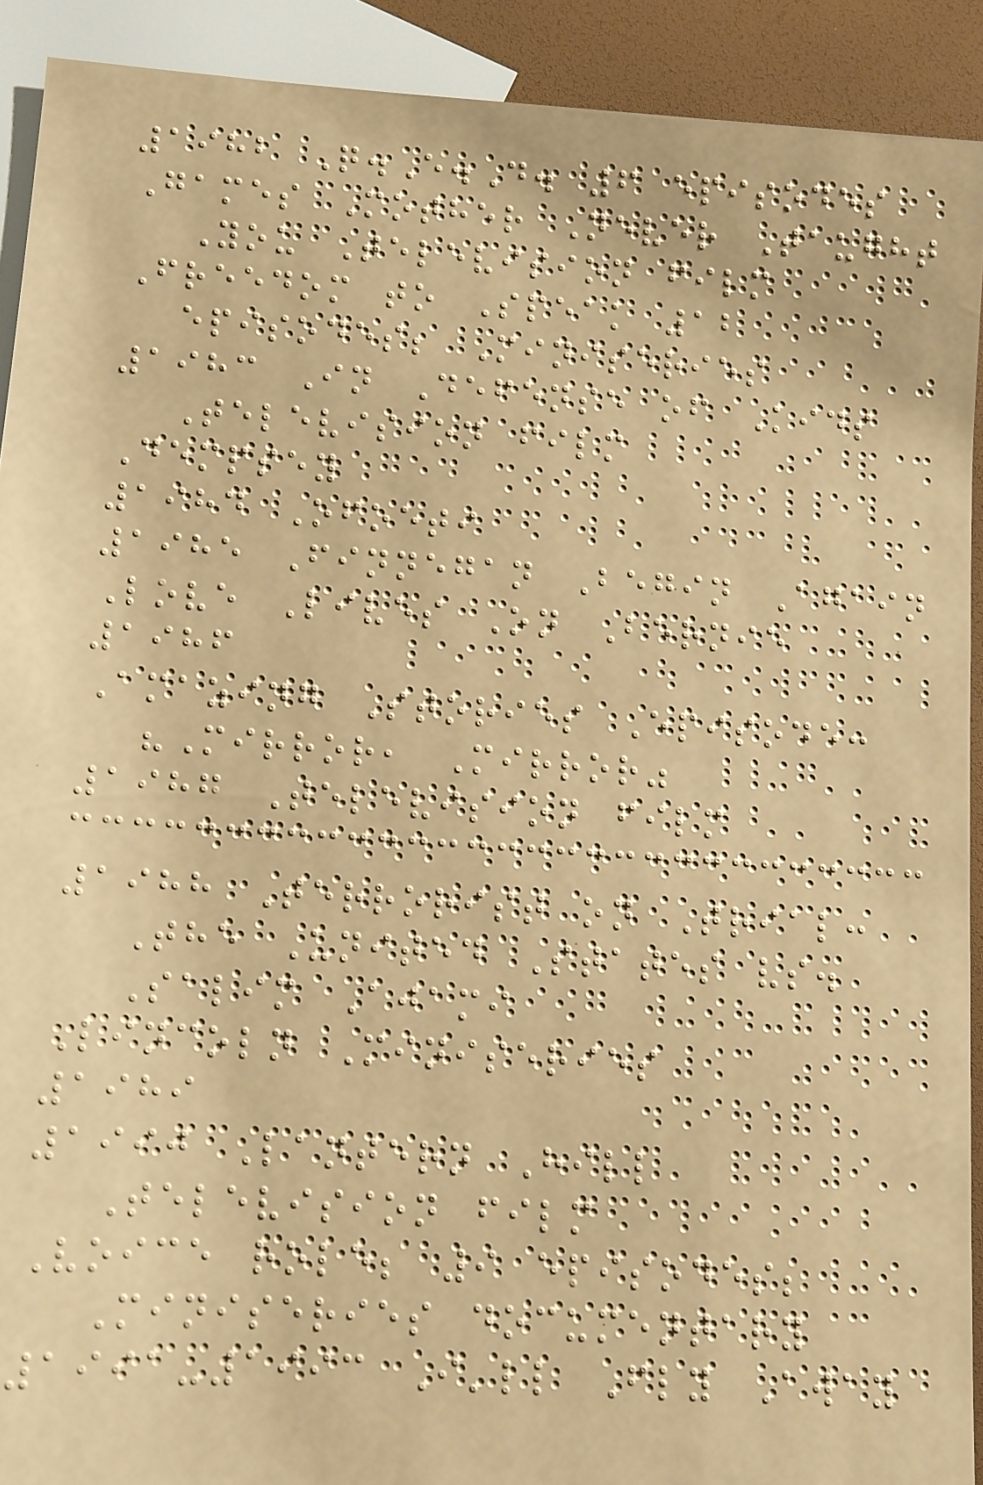1982 Q.E.D. 6 episodes
Games Mother Never Taught
You Television film
Freedom to Speak 12
episodes; Miniseries
1983 In Defense of Kids
Television film
Dempsey
1984 Ofoeti
1985 Finnegan Begin Again
Love Lives On Bernie
1986
Amazing Stories Episode:
"Mirror, Mirror"
1987 Television film
1988 Terrorist on Trial:
The United States vs.
Salim Ajami
Lincoln Miniseries
1989
1990 Lantern Hill
Television film
Voice role; 9 episodes;
Miniseries documentary
1991-1993 I'll Fly Away
